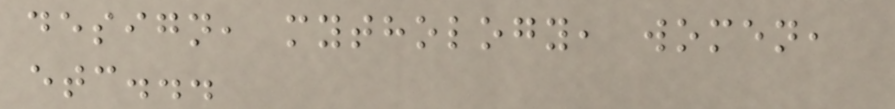design, mythology, women,
etc...
